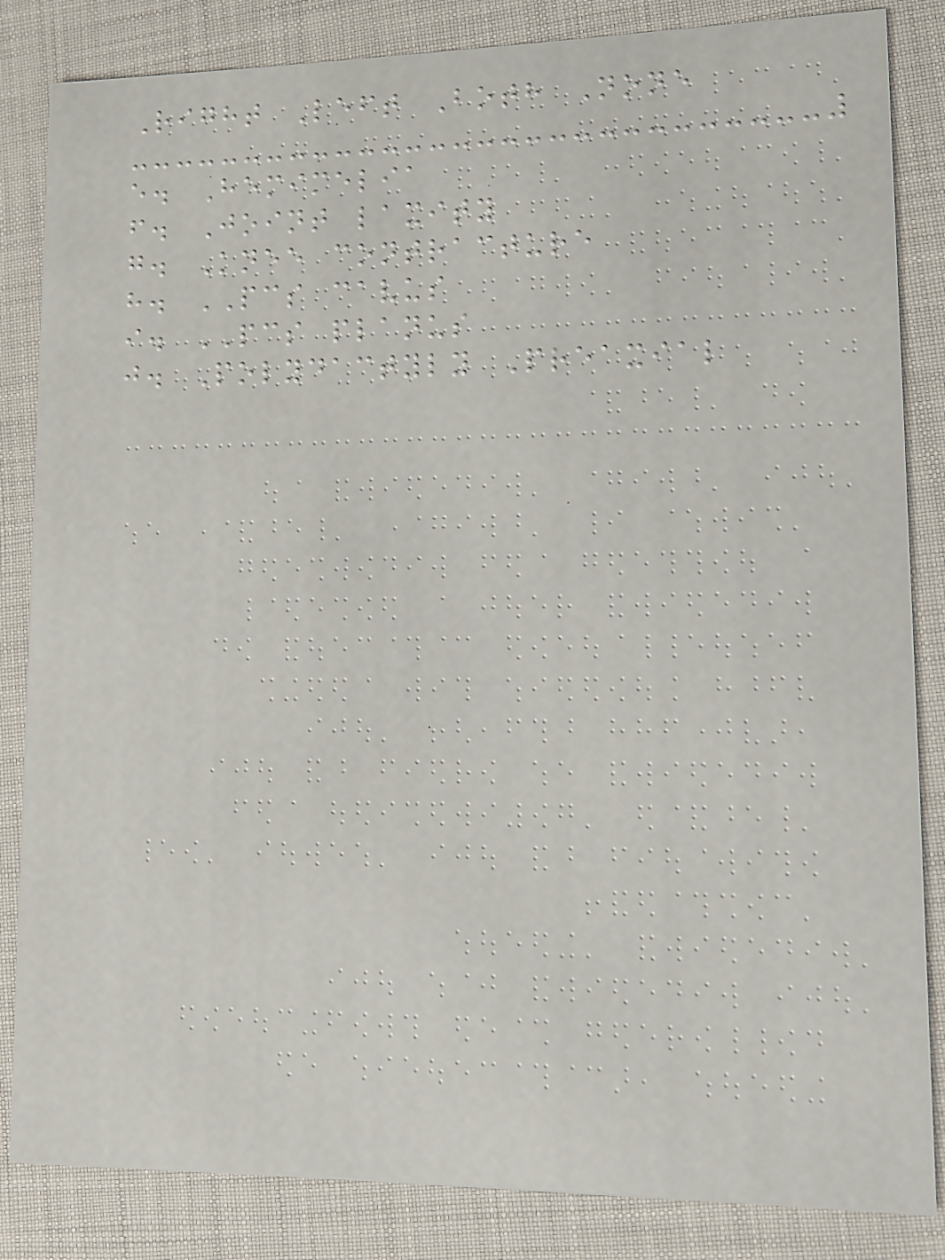Right Left Both None
e. Hemimelia
f. Joint laxity
g. Knee contracture
h. PCS cavus
i. PCS planus
j. Polydactyly Preaxial
